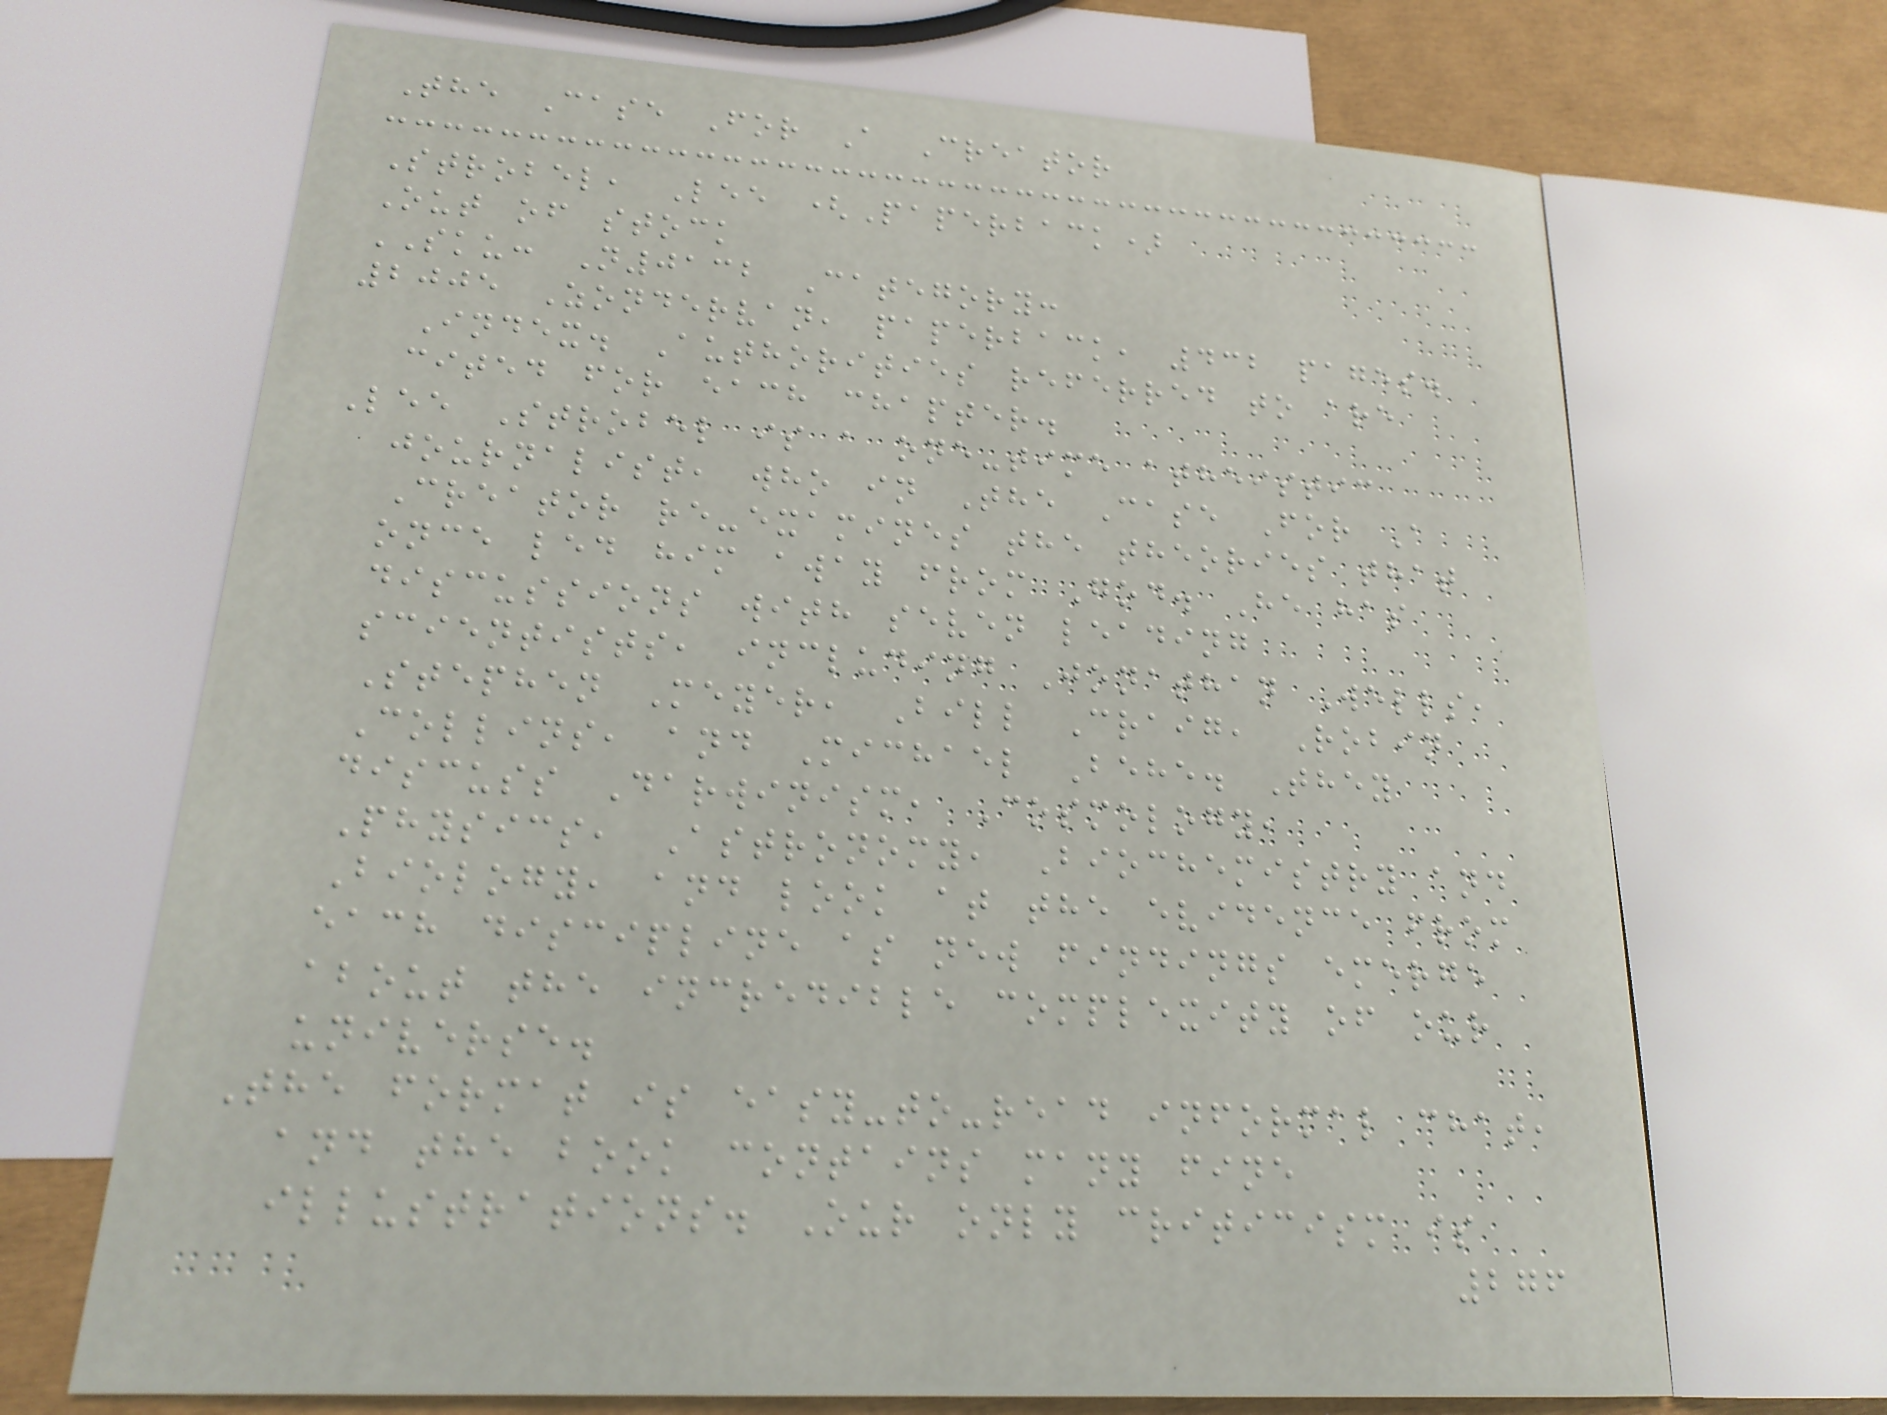The Case For A Creator
Strobel, Lee (Paperback)
Out of stock
SKU: N0132 Category:
2005 Zondervan, paperback, 432 pages.
Index. Authorities referred to are
cited for each chapter.
Lee Strobel is a one-time atheistic
journalist, who in The Case For A
Creator re-examines the theories that
once led him away from God. He has
discussions with seven leading
scientists, including Jonathan Wells,
Stephen Meyer, Bill Craig, Robin
Collins, and Michael Behe. They
discuss Darwinism, Cosmology,
Physics, Astronomy, Biochemistry and
Biology, and look at the evidence from
each discipline as new findings emerge
about the incredible complexity of our
universe.
The format is easy-to-read informal chat,
and the book contains many fine
illustrations. Our only criticism is
276
